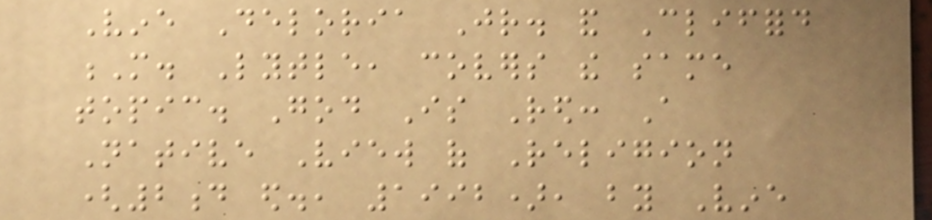Vine Deloria Jr. and Clifford
M. Lytle, covers the same
topic. God Is Red: A
Native View of Religion
(2d ed., 1992), by Vine
